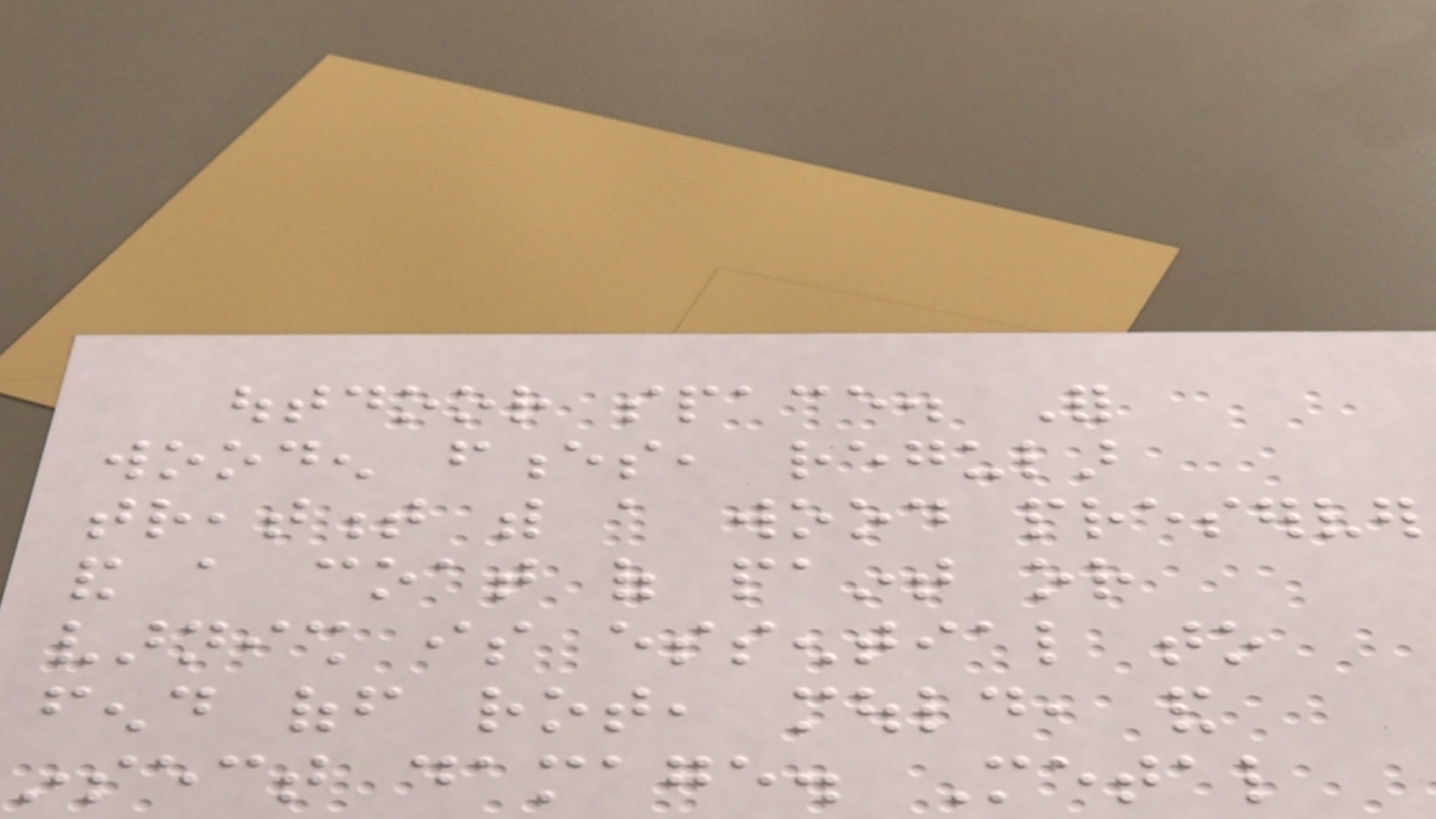outdoor space. For
wooden fences, regular
treatment with a wood preserver
and a coat of paint or
varnish is essential to
fend off rot, mould, and
insect damage. Metal
